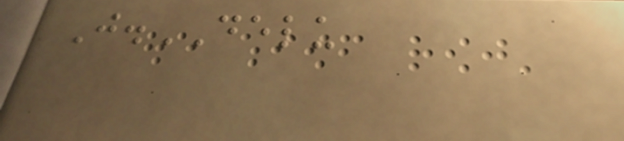J.DELU
